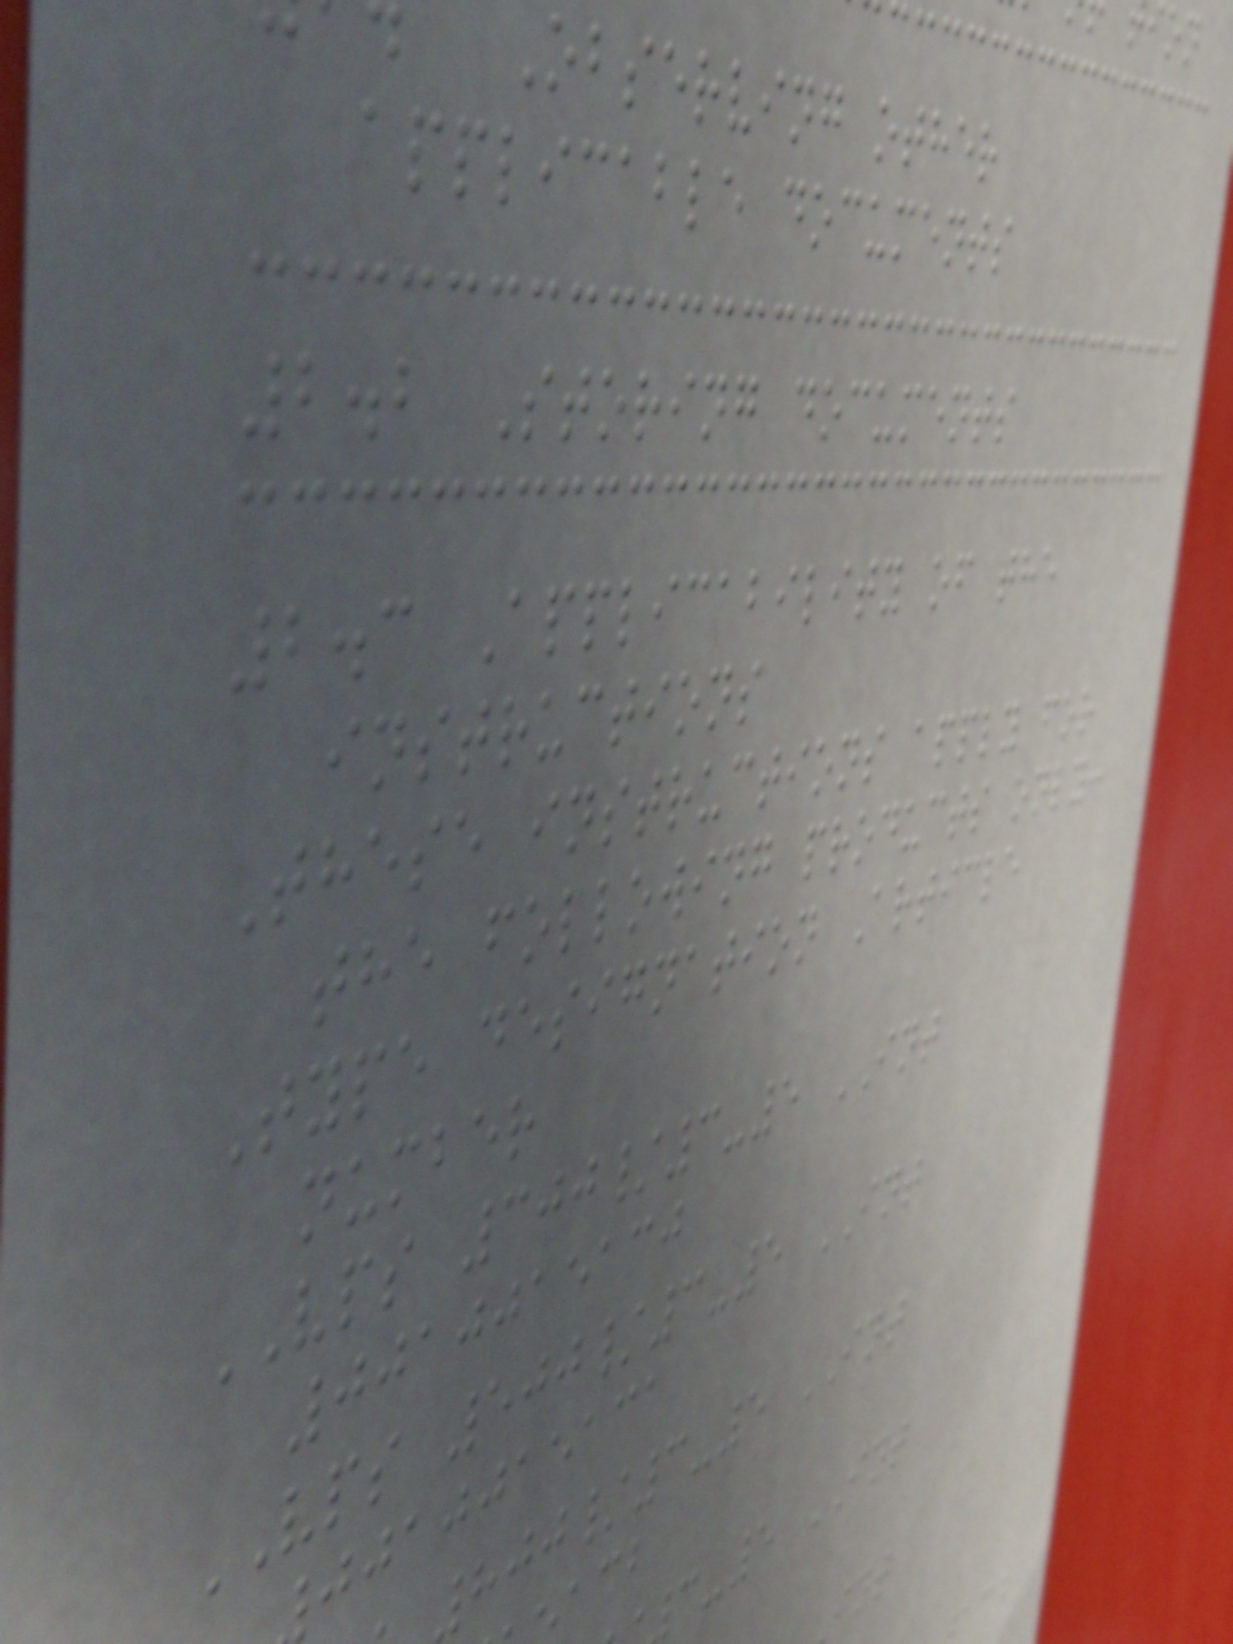Observing other
applicable documents
2.2 Storing documents
2.3 Applicability of the
instructions
These instructions apply for
the following products only:
Type designation Article
number
VPS 300/3-5 INT
0010015130
VPS 500/3-5 INT
jjajjaeaca
800/3-5 INT
-5 INT
